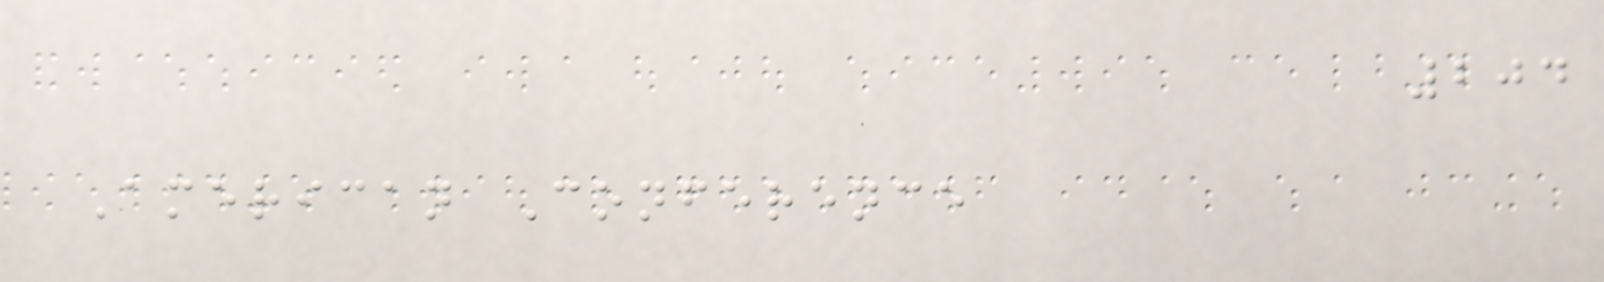204
American Conference
